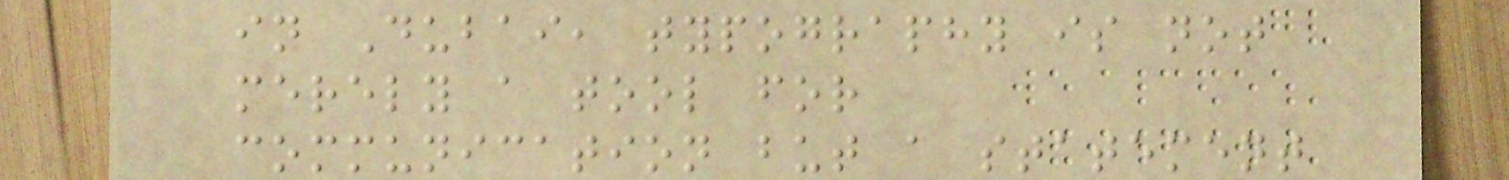in Dubai, typography is not
merely a tool for
communication but a statement
